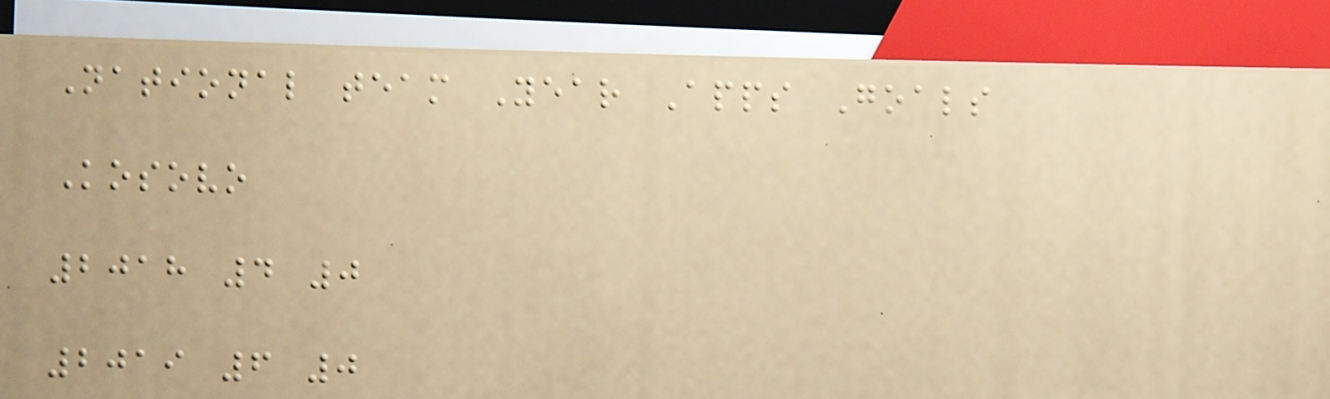National team Year Apps Goals
Kosovo
2018 4 0
2019 6 0
